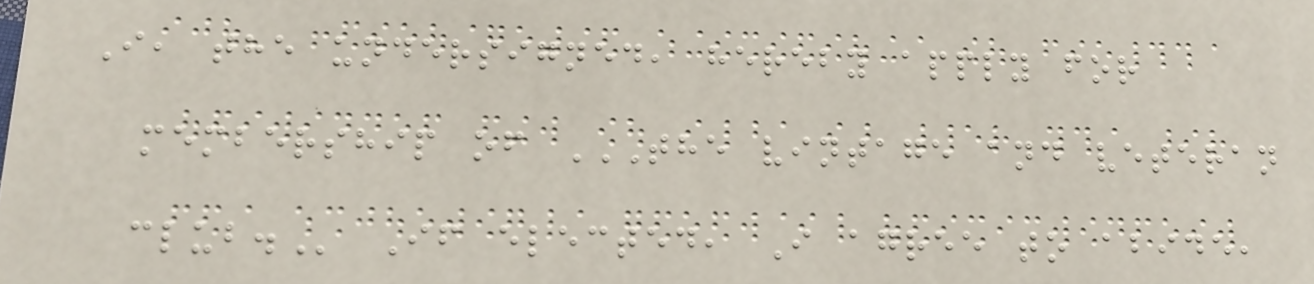I, the undersigned, hereby apply for
membership of THE VINTAGE AND VETERAN
CLUB. If elected, I agree to abide,
